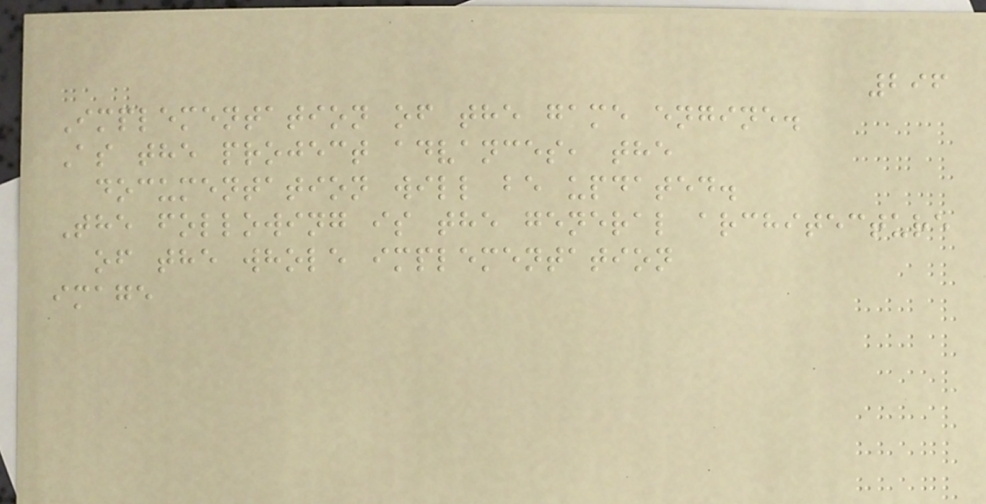296
Implementation of the game engine.
As the project advances, the
documentation will be updated.
The following is the general architecture
of the whole implementation
image
